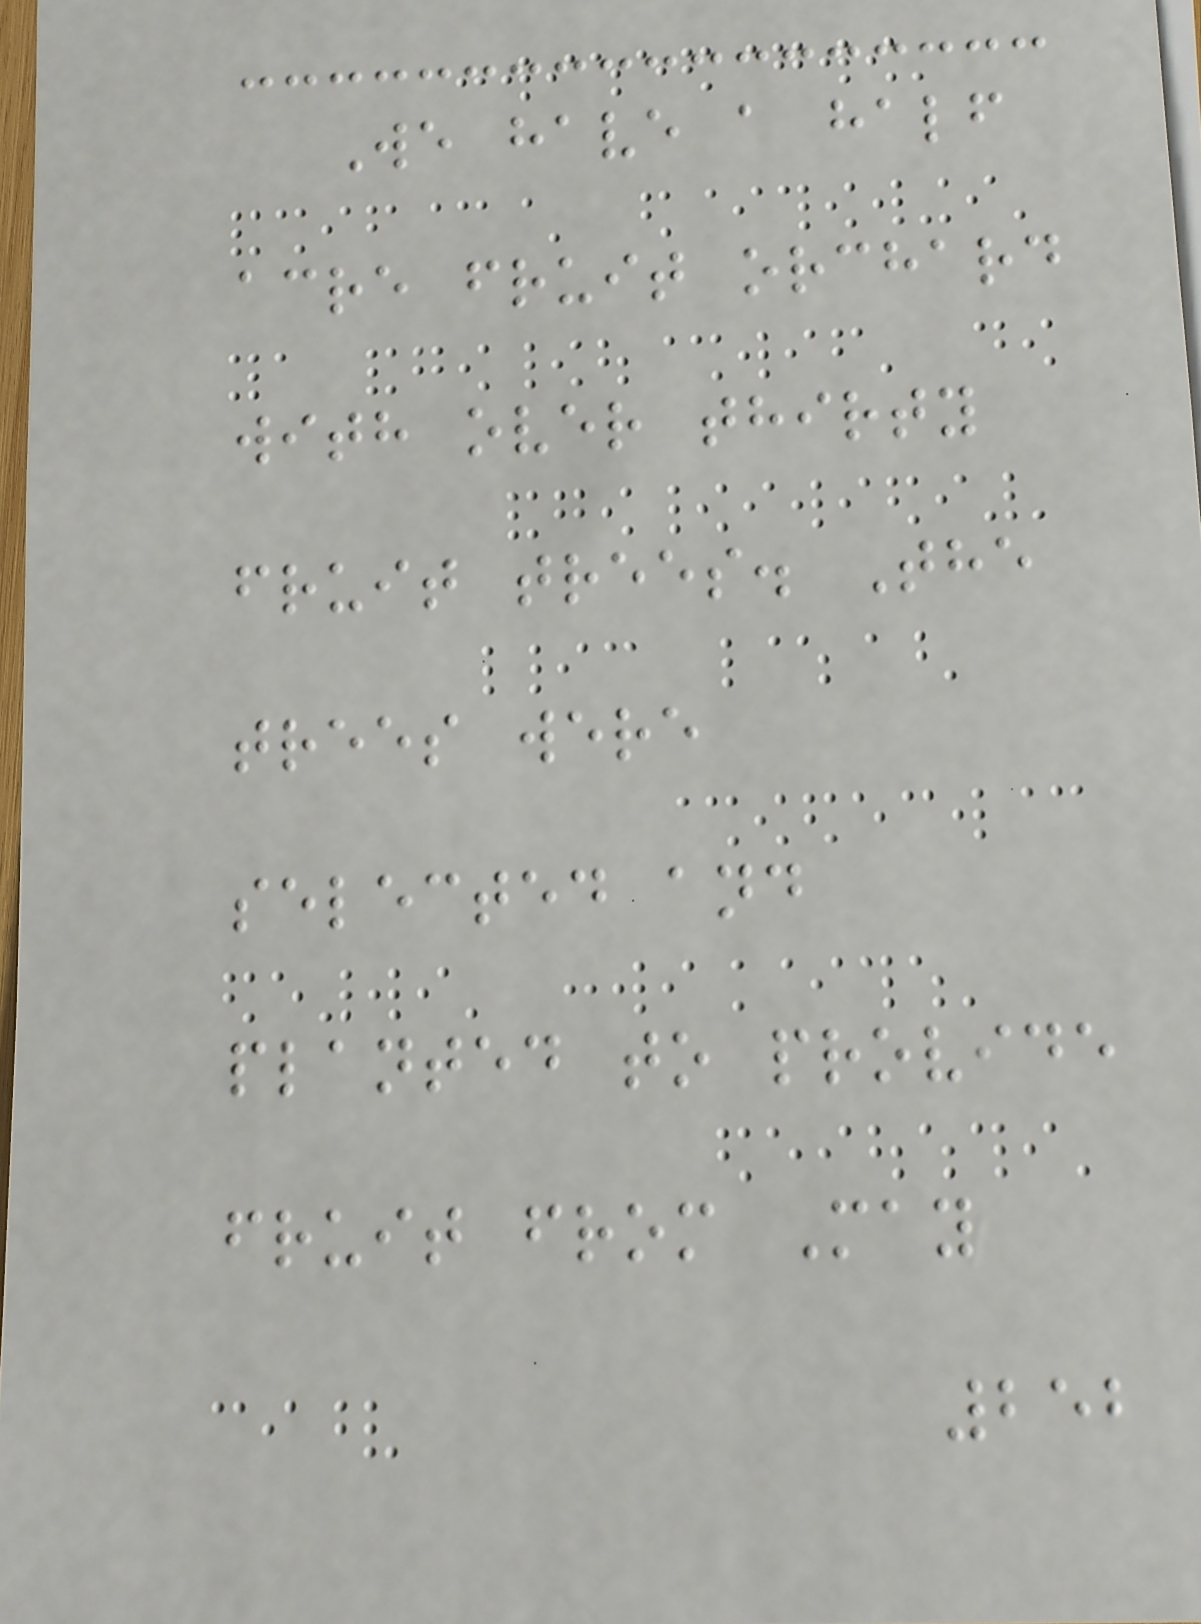We have a half
acre fruit orchard
with over thirty
fruit trees. The
trees were
selected and
planted to provide
fruit from May
252
